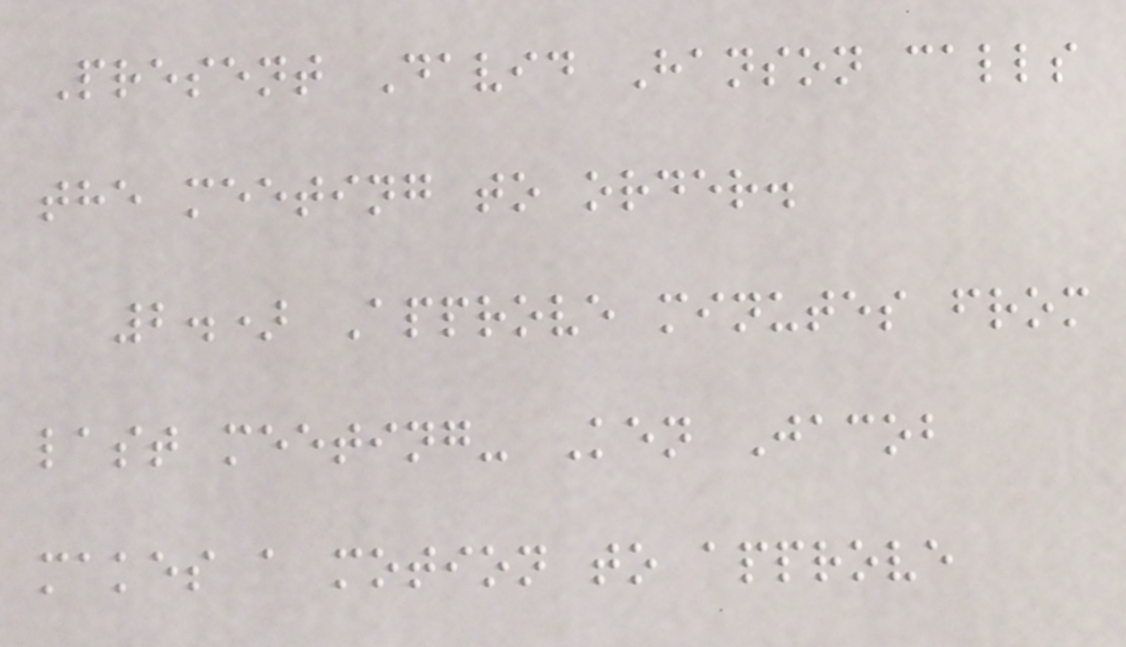Present David Hanson calls
the meeting to order.
2.) Approve minutes from
last meeting- Ken Jacob
makes a motion to approve
